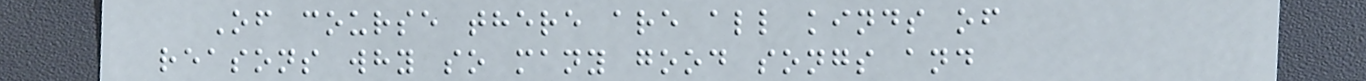Of course there are all kinds of
reasons why so many good songs and
